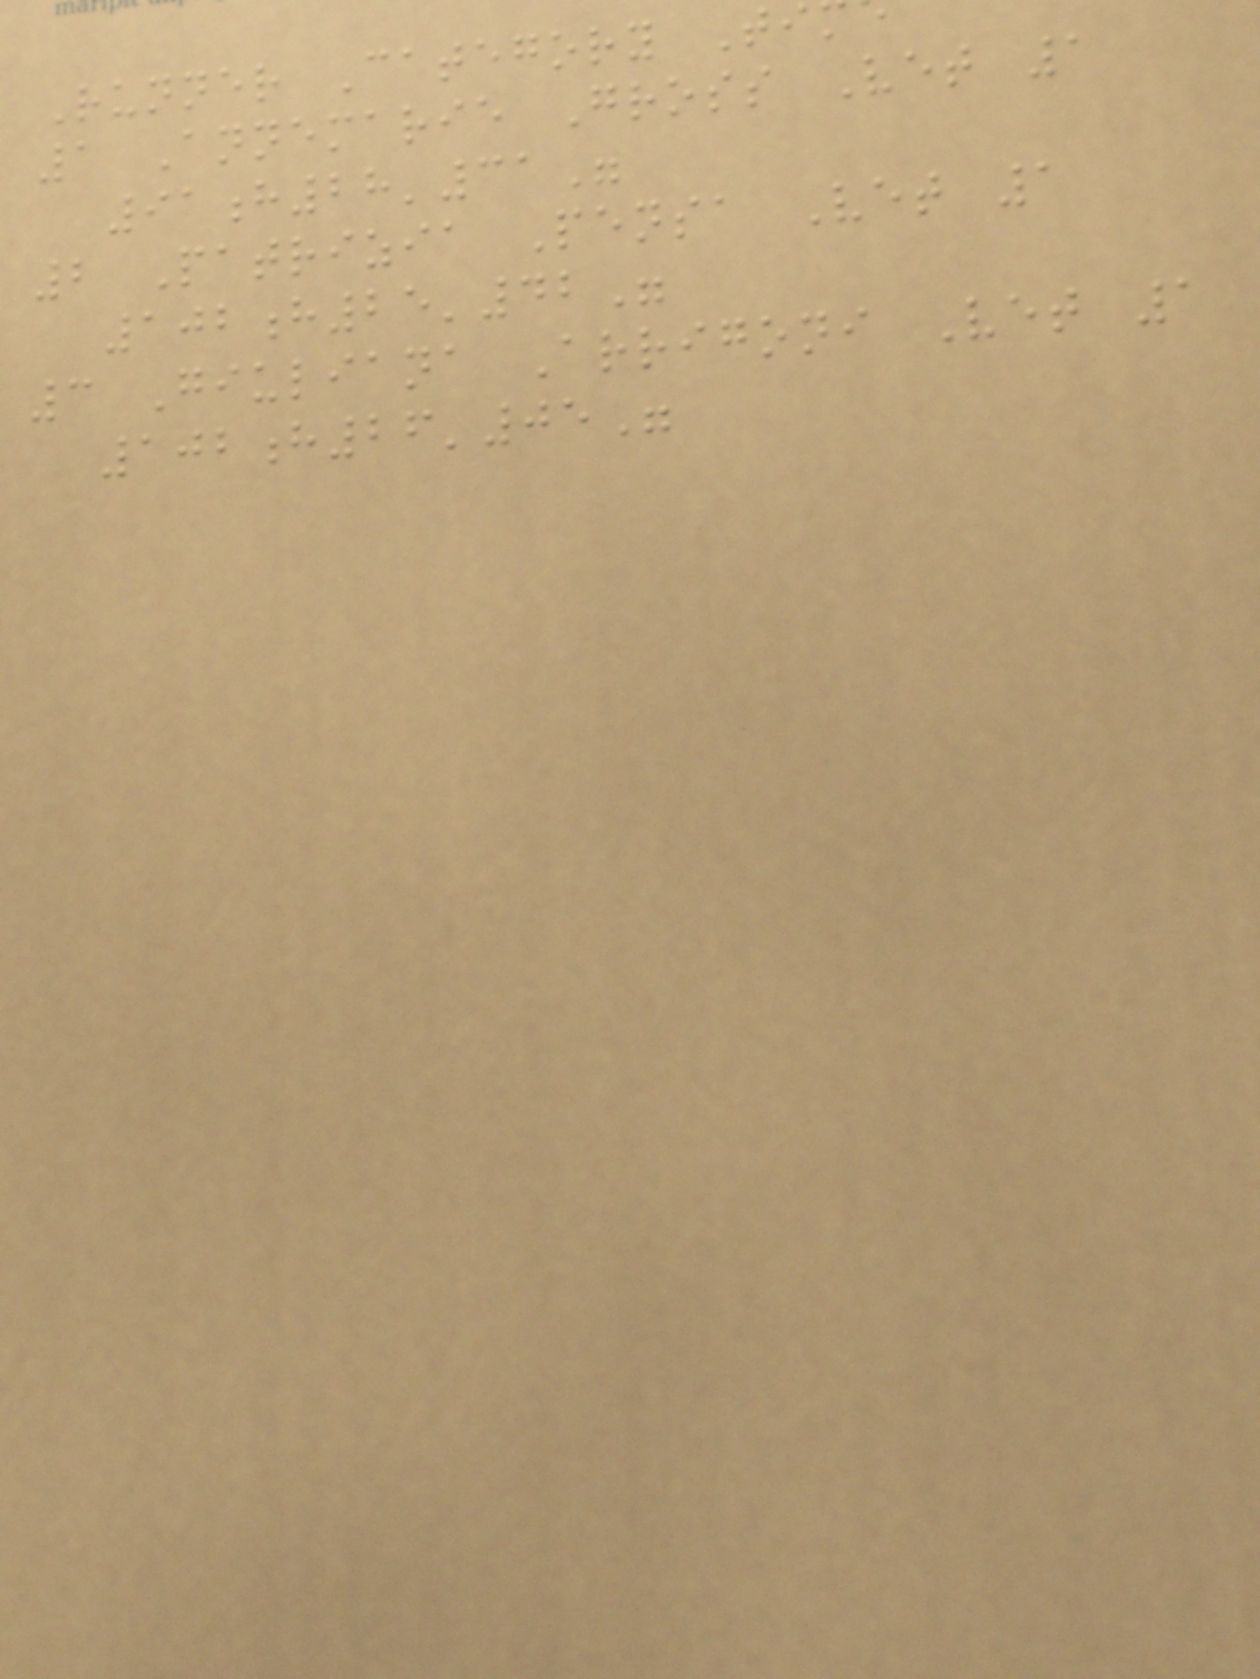Runner Category Ti
1 Annemarie Gross Vet 1
91h28'31"
2 Patrizia Pensa Vet 1
102h25'42"
3 Giuliana Arrigoni Vet 1
102h26'05"
